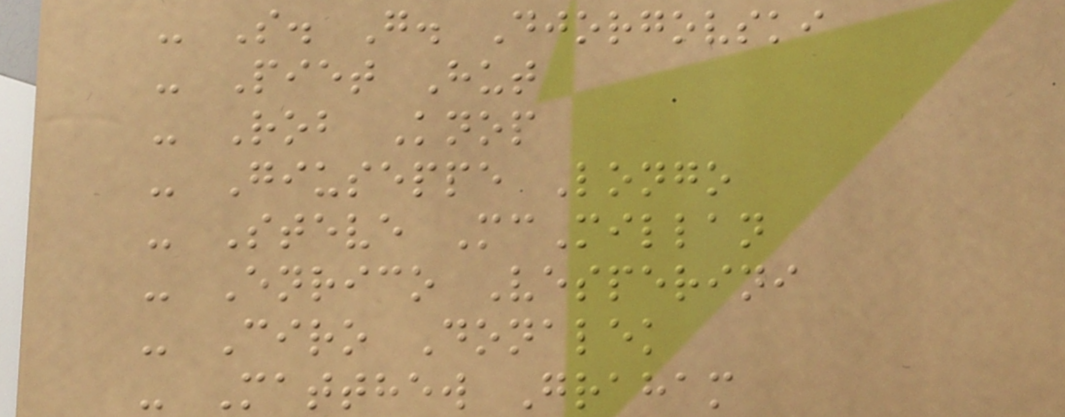- S. G. Djorgovski
- Piet Hut
- Rob Knop
- Giuseppe Longo
- Steve McMillan
- Enrico Vesperini
- Ciro Donalek
- Matthew Graham
